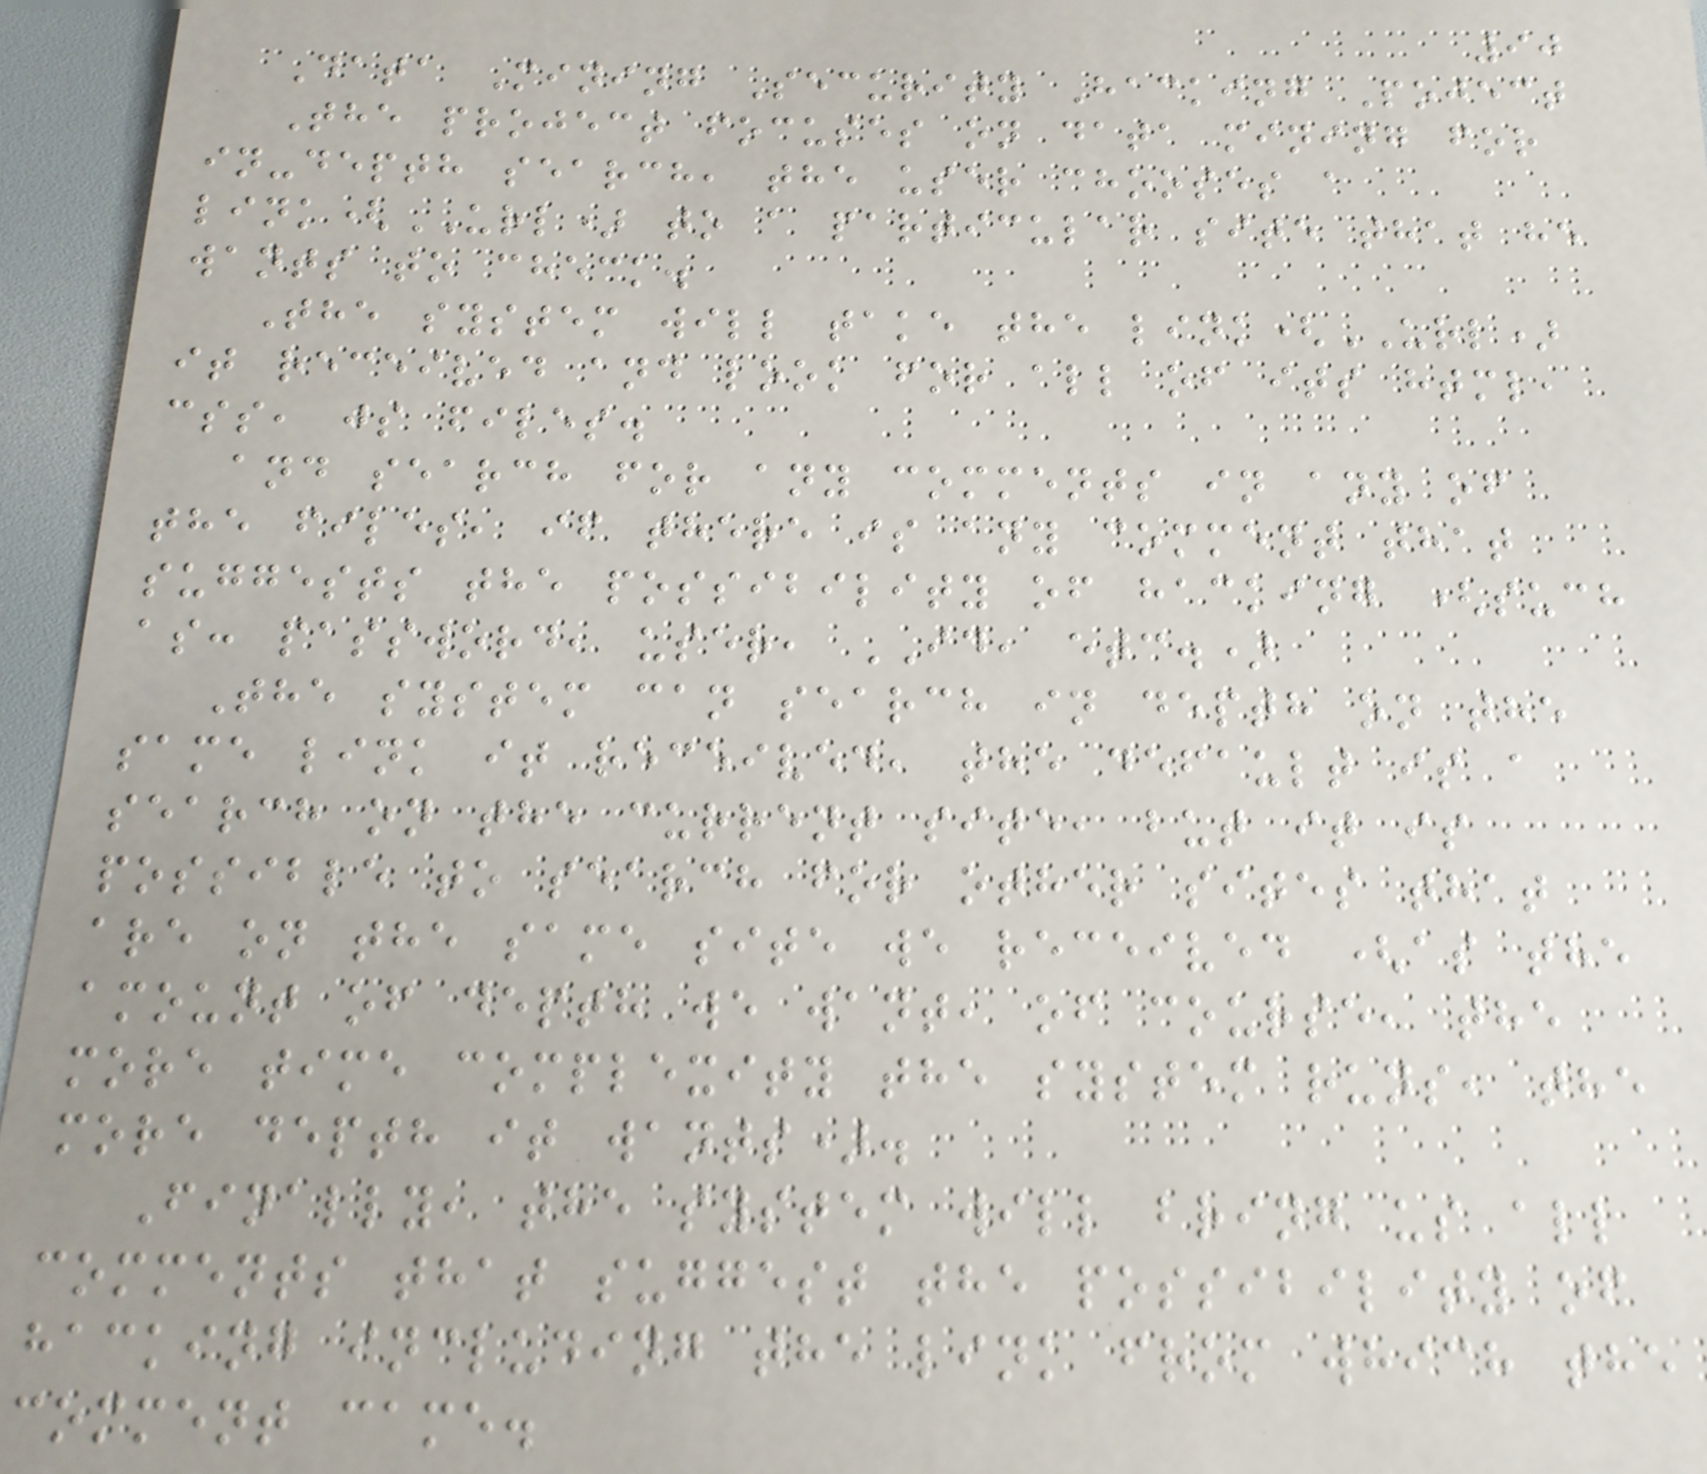90
Data Mining Security Hacking Poject
The project focuses on data mining for
in-depth search, the user chooses a
link(URL) to a particular site that he
wants to check.
The system will take the link(URL)
it received and look for all of its html,
css, js files.
and search for any comments in any of
the files, if there is any comment that
suggests the possibility of hacking (such
as: password, user, ID, etc.)
The system can search in depth on the
same link it received, the default is a
search on the current site, but it is
possible to search for other sites that
are on the same site we received (as the
amount of depth we want, of course, the
more time complexity the system runs, the
more depth it wants).
Finally, the system will bring us all
comments that suggest the possibility of
hacking including the link from which the
comment came.
